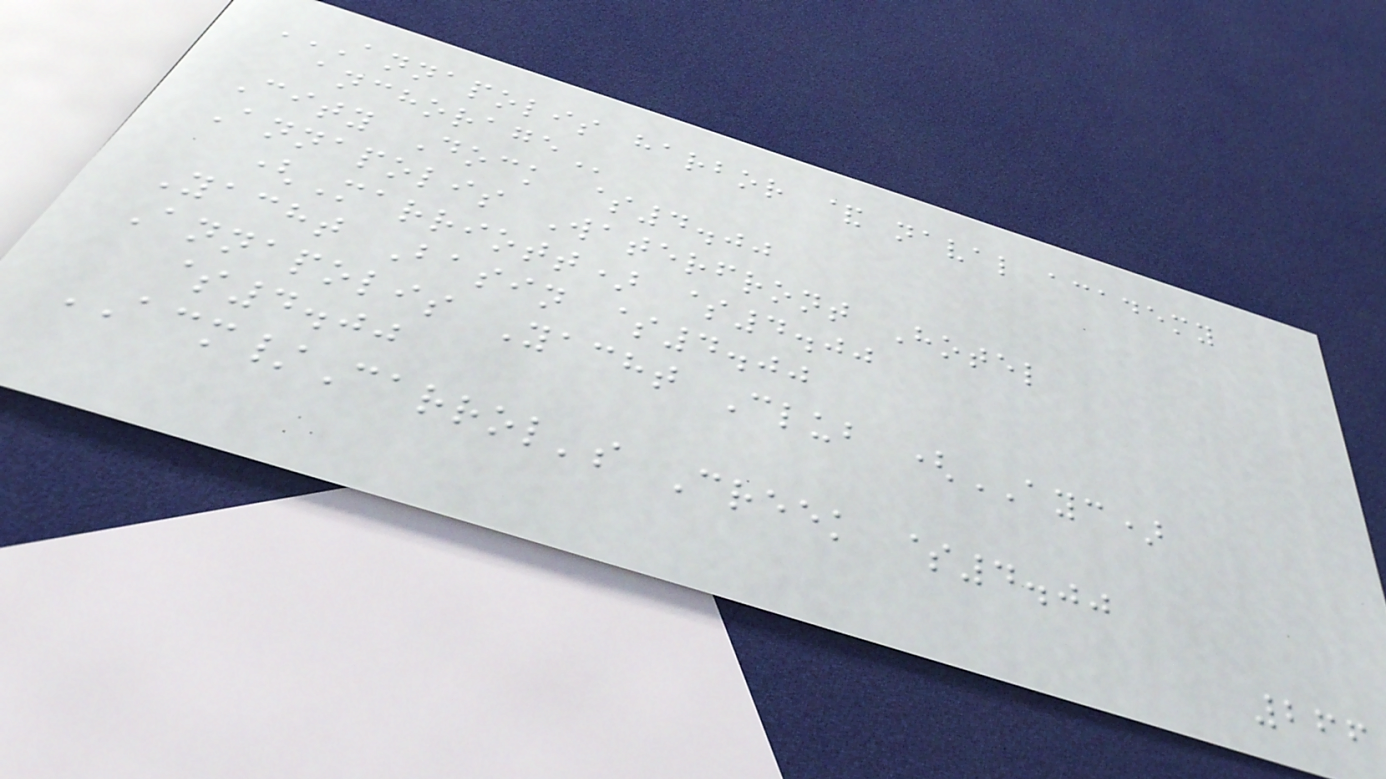ANNAPOLIS HARBOR & NAVAL ACADEMY
ANCHORAGE
City Dock $4.00
Annapolis Waterfront Hotel
(Marriott) $4.00
Yacht Basin $4.00
Annapolis Yacht Club (AYC)
$4.00
ACM/Carrol's Creek $4.00
266
